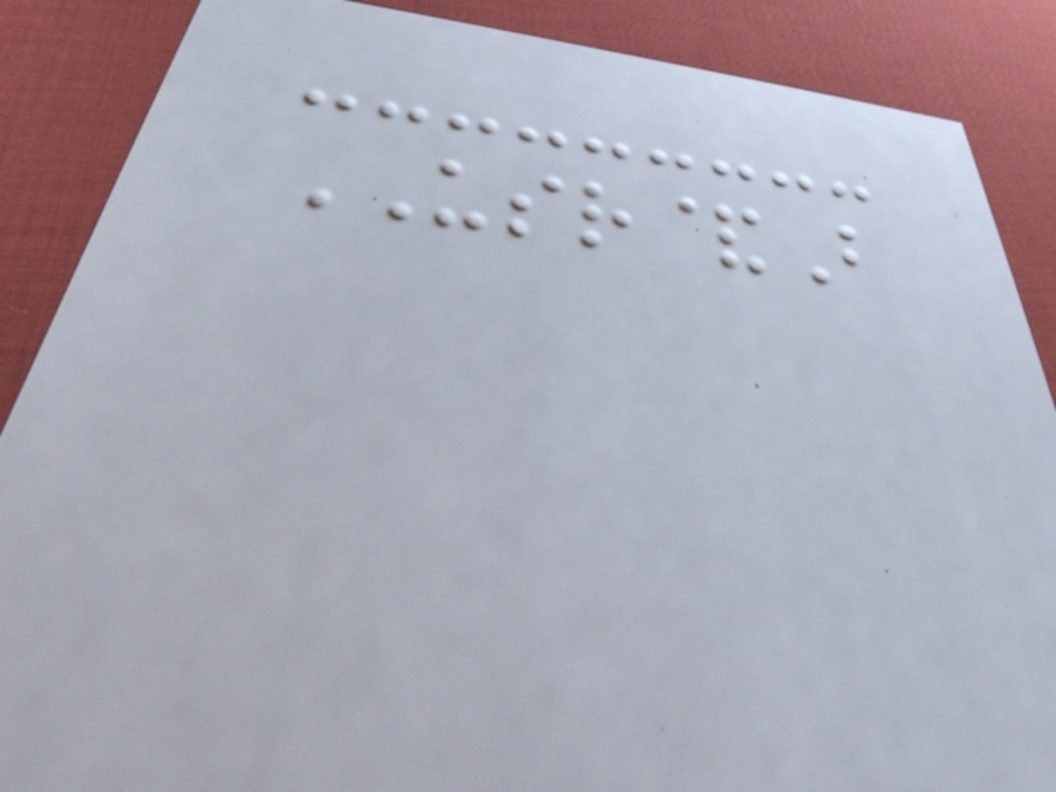USR&B
